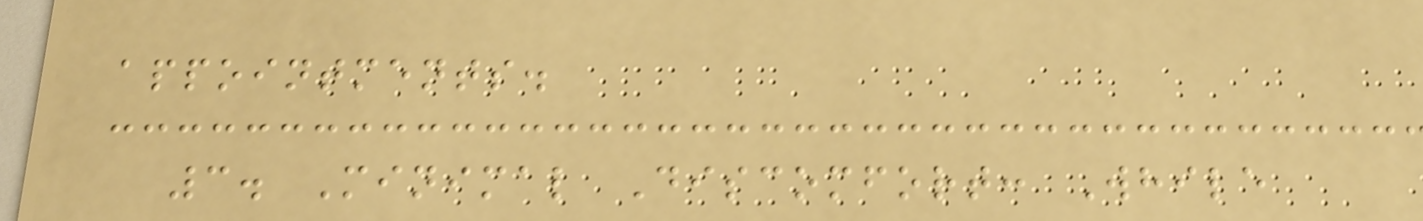appointments.
3. Minimal Discomfort: While
